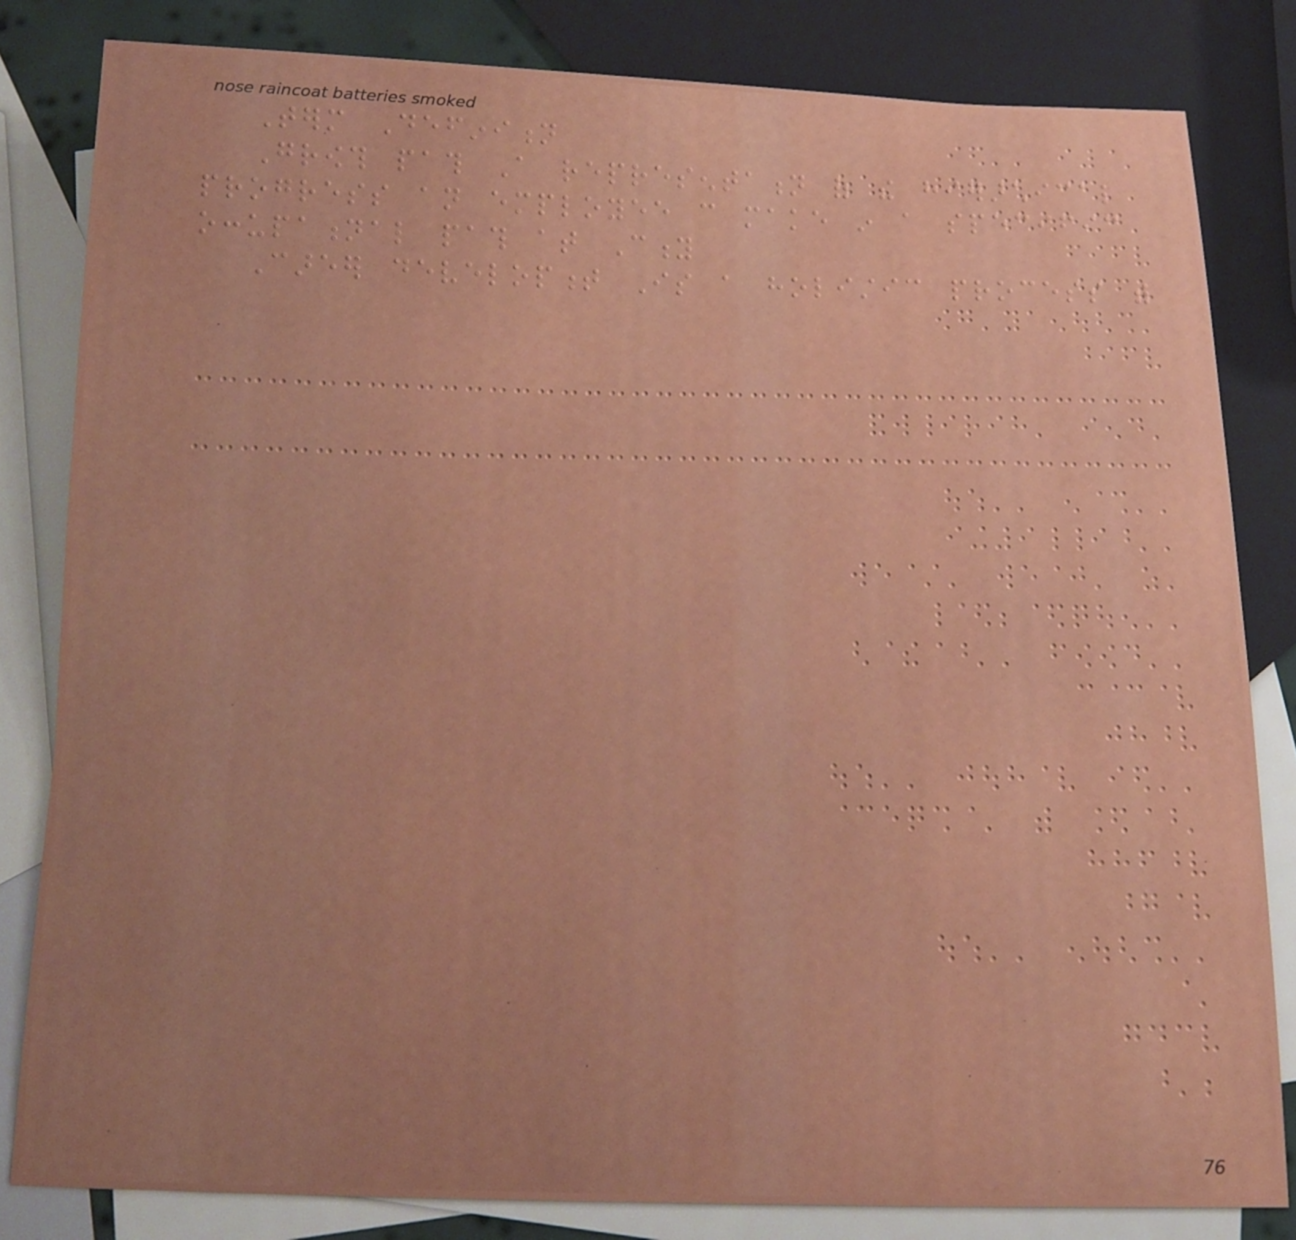Term Definition
Growth path A representation of the hierarchical
progress an employee can make in a specific
occupational path at City
Career development Is a holistic process with
